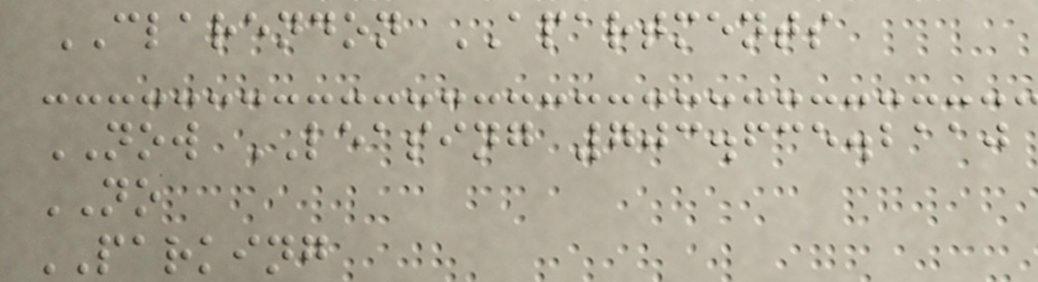CLARENDON APARTMENTS
NOW LEASING 703.635.2110
NO
PARKING
